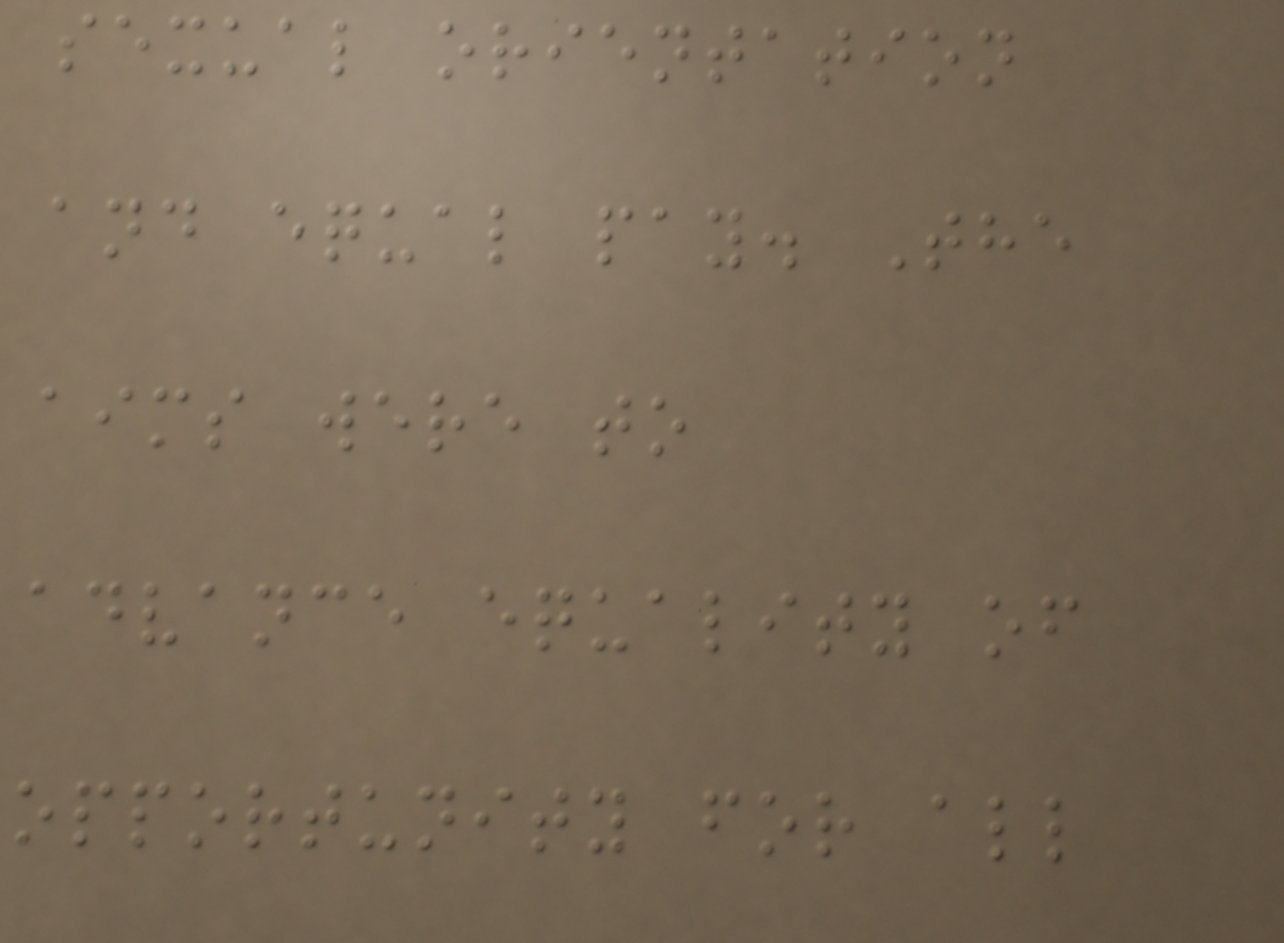sexual orientation
and equal pay. The
aims were to
advance equality of
opportunity for all
